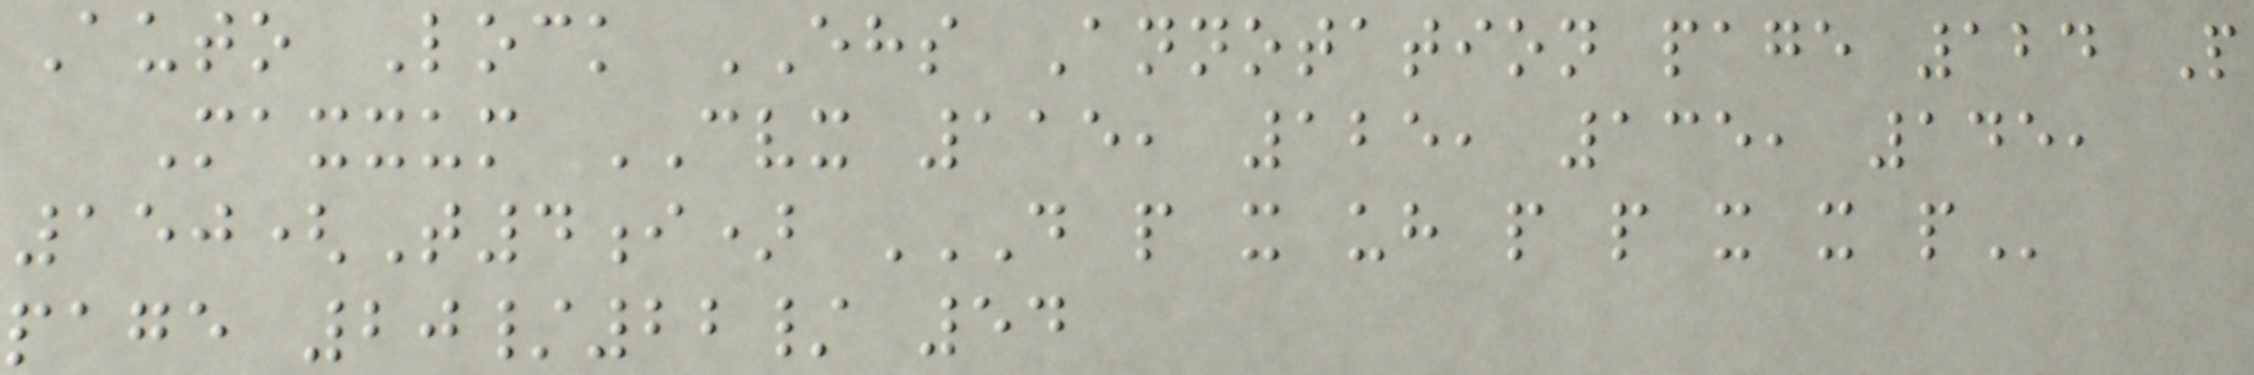Auto Lock EHS Annotation page 124 P
Maxxum CVX 115, 125, 135, 145,
150(T4i) D P X UH P P X X P
page 20/22/ 54
